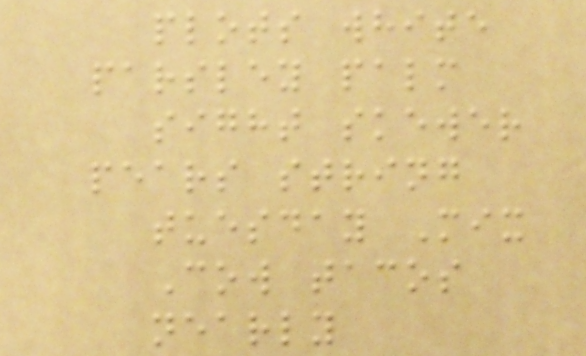plots white
parsley palm
sight skewer
pears string
tuesday Mix
Cow tacos
nearly
